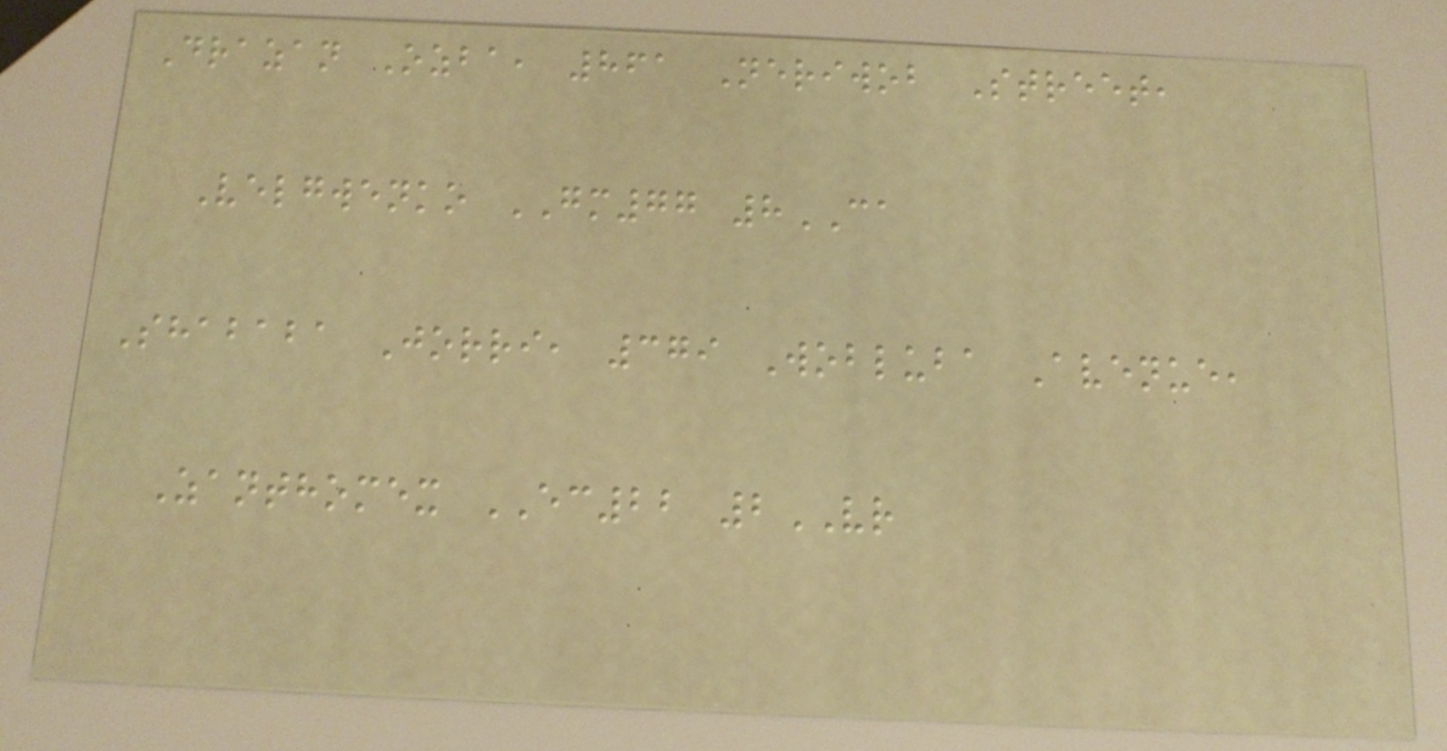Drazan Ozba, 861 Neriwob Street,
Velgwenko GM77 8CA
Shababa Jorri, 379 Wobluba Avenue,
Zanthomex EC22 2VR
